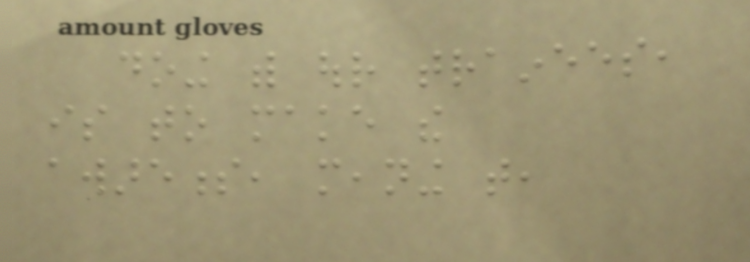doing with our trainees,
is to make the
awareness, meaning that,
